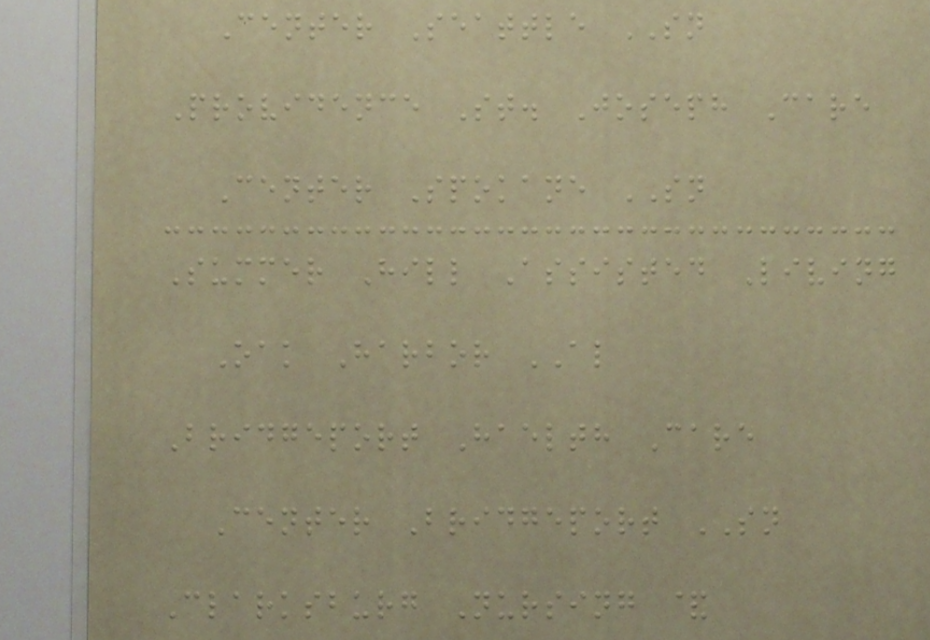Center Seattle SN
Providence St. Joseph Care
Center Spokane SN
Summer Hill Assisted Living
Oak Harbor AL
Bridgeport Haelth Care
Center Bridgeport SN
Clarksburg Nursing &
